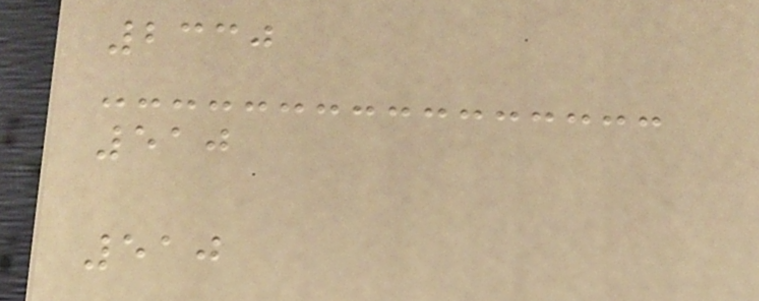2330
510
510
